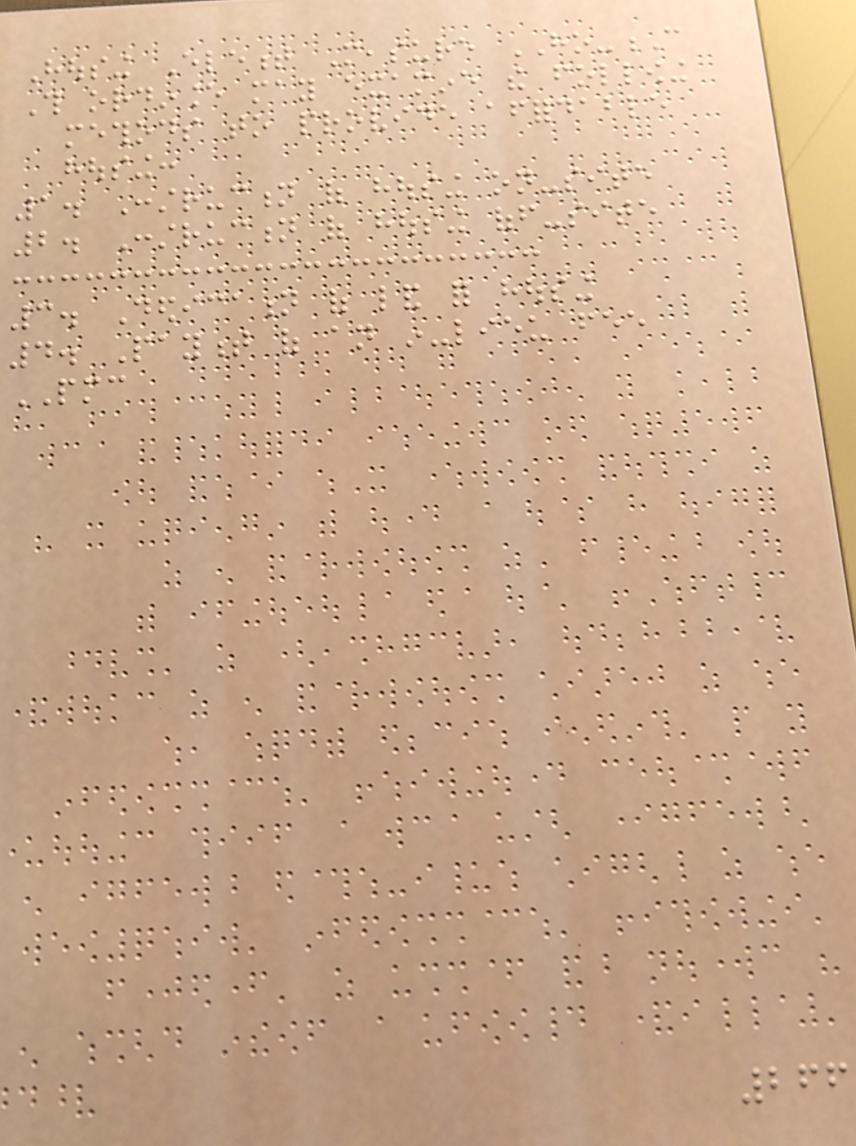Housing Element Measure HO-C
This ordinance may examine the following
methods to provide affordable
housing:
1. Construction of housing on-site
2. Construction of housing off-site
3. Dedication of land for housing
4. Payment of an in-lieu fee
PMC
266
